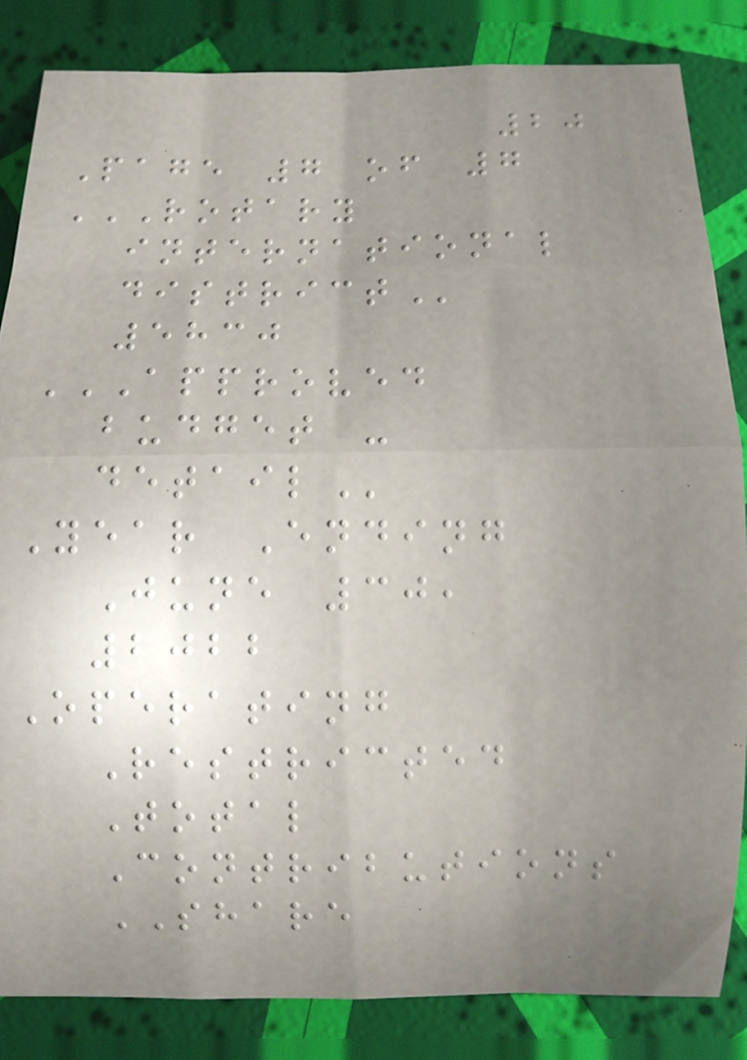20
Page 7 of 7
ROTARY
INTERNATIONAL
DISTRICT
5830
APPROVED
BUDGET -
DETAIL
Year Ending
June 30,
2022
Operating
Restricted
Total
Contributions
SHARE
